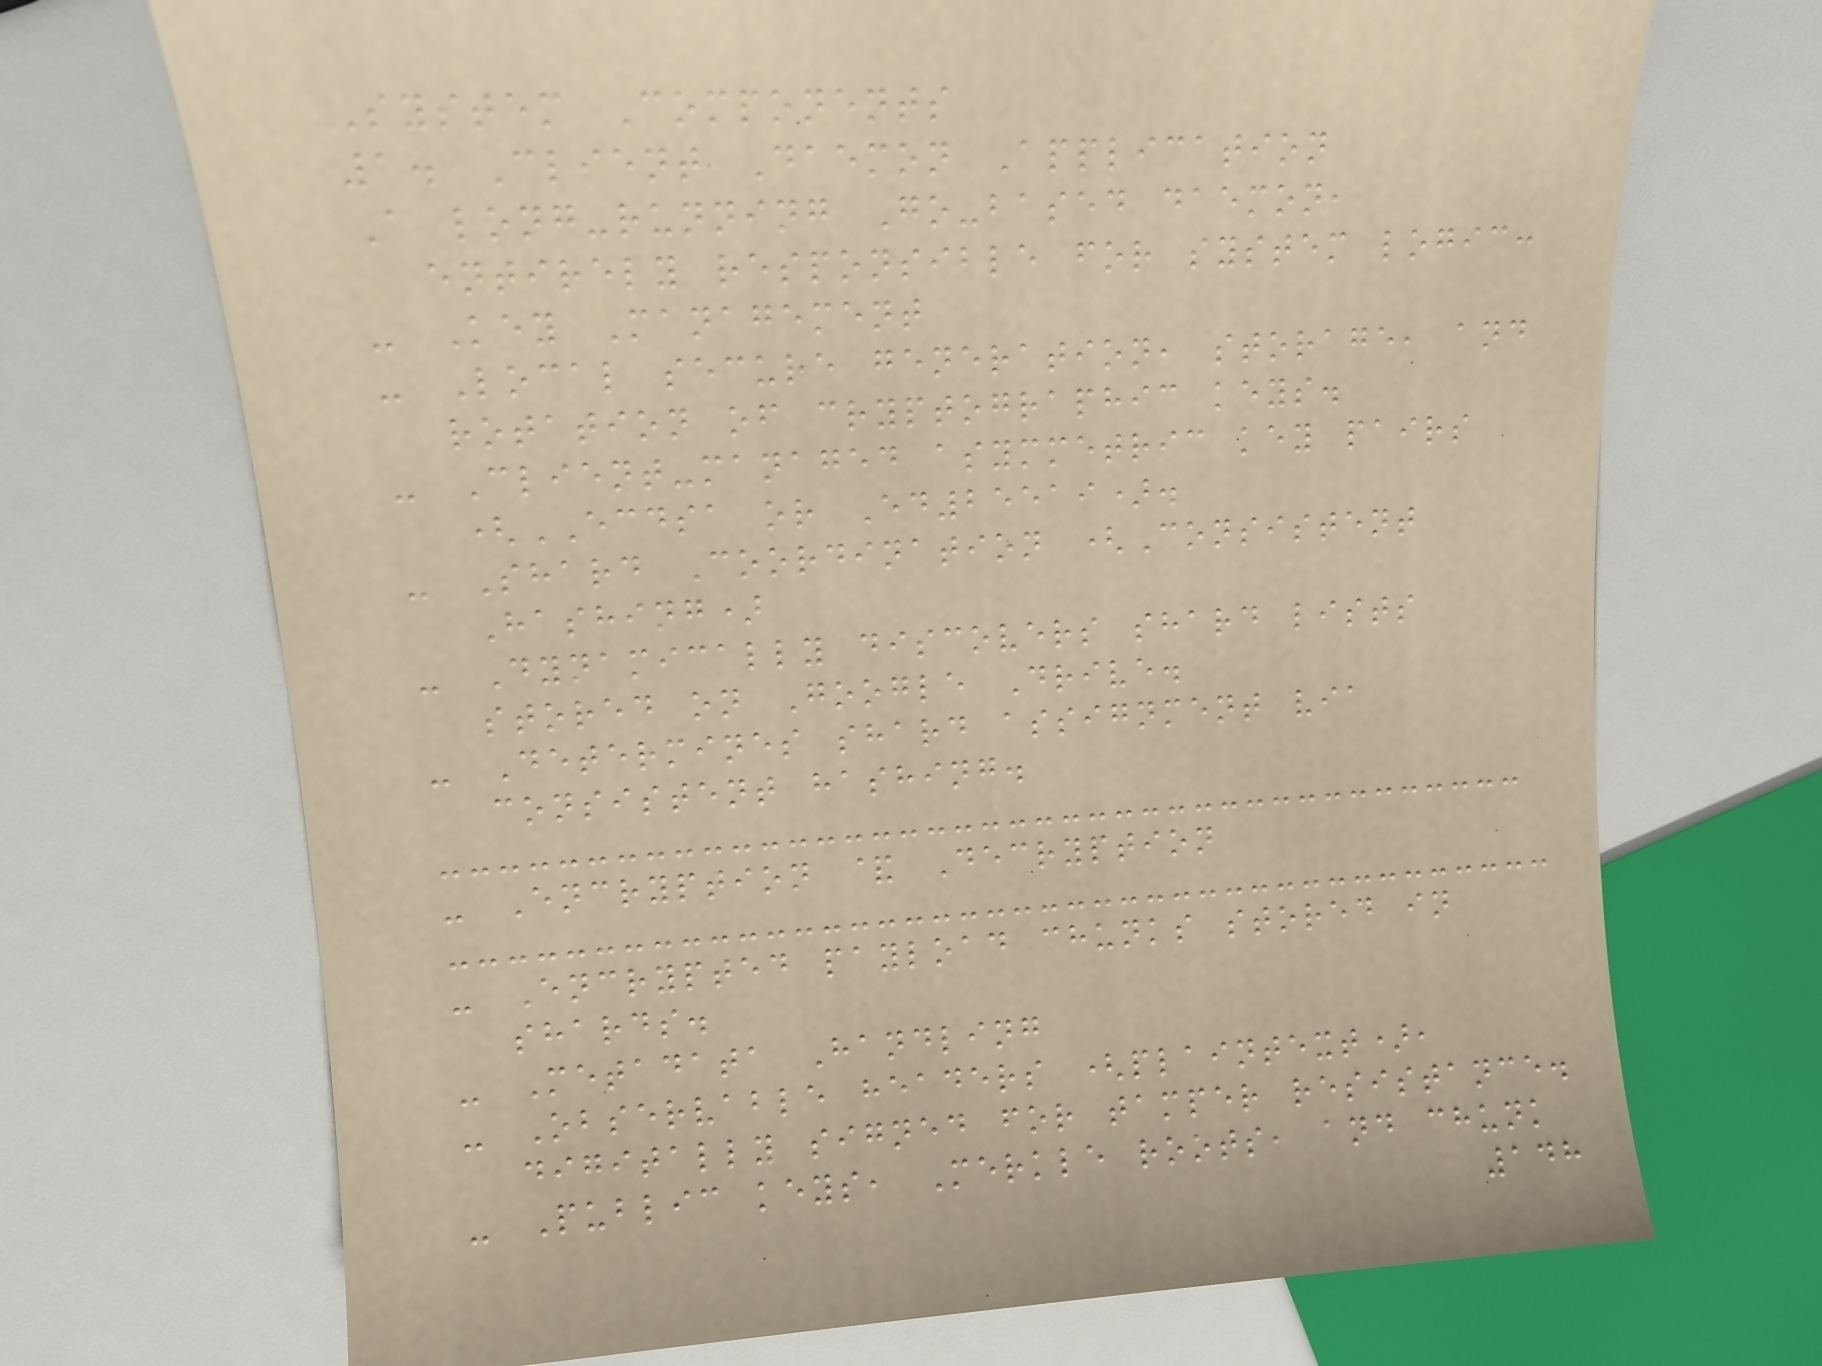System Components
1. Client Daemon Application
A long-running Go-based daemon,
entirely responsible for system logic:
- Key Management
- Local secure generation, storage, and
rotation of cryptographic keys.
- Client-managed asymmetric key pairs
(ECDSA or Ed25519).
- Shard Coordination (Consistent
Hashing)
- Dynamically discovers shard lists
stored on Google Drive.
- Determines shard assignment via
consistent hashing.
- Encryption & Decryption
- Encrypted payload chunks stored in
shards.
- Metadata Handling
- Observable headers (plaintext),
digitally signed for tamper resistance.
- Public keys, Merkle roots, and chunk
148
